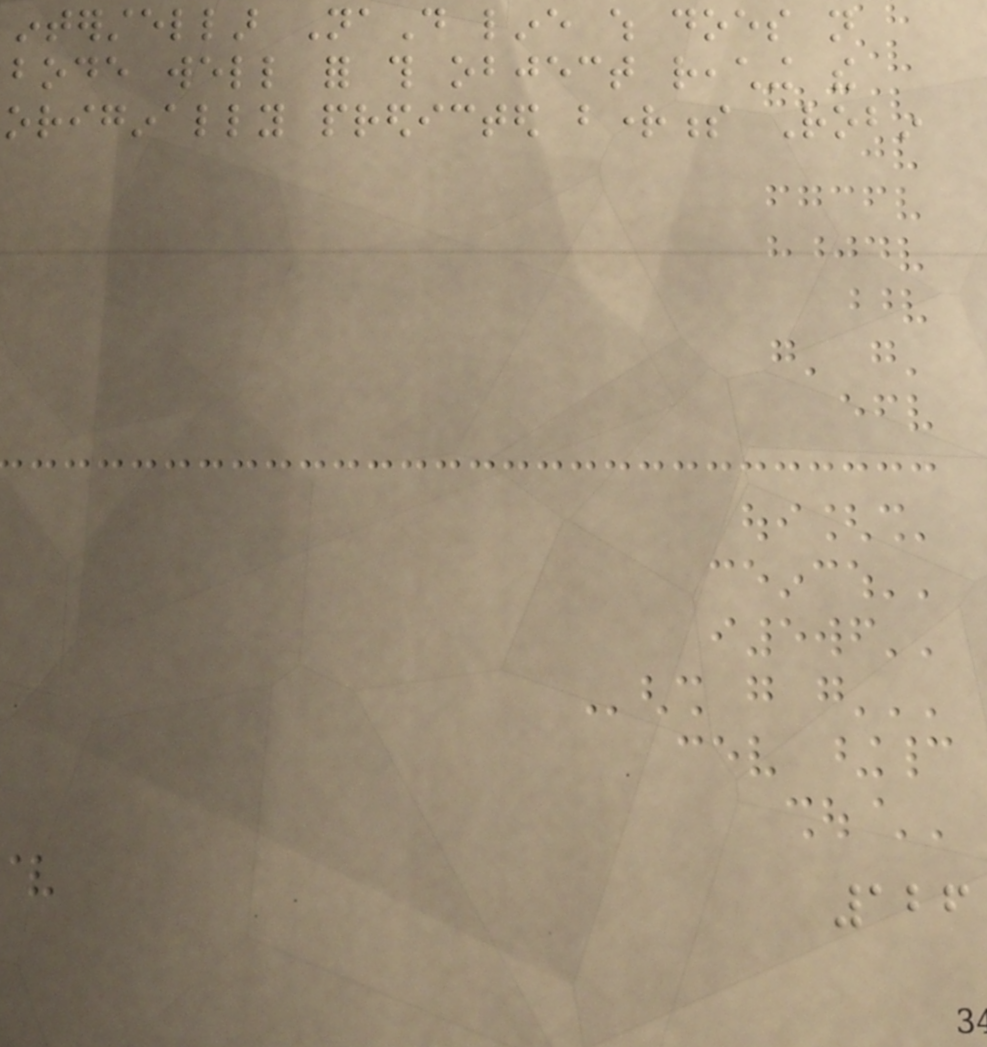interstellar NaD line which does not
bode well for this object reaching the
originally predicted brightness Robin
126
